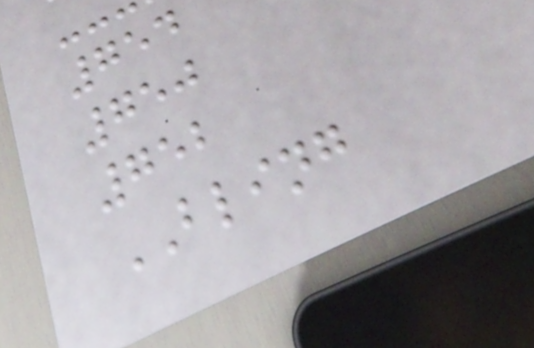754
750
752
BLING
